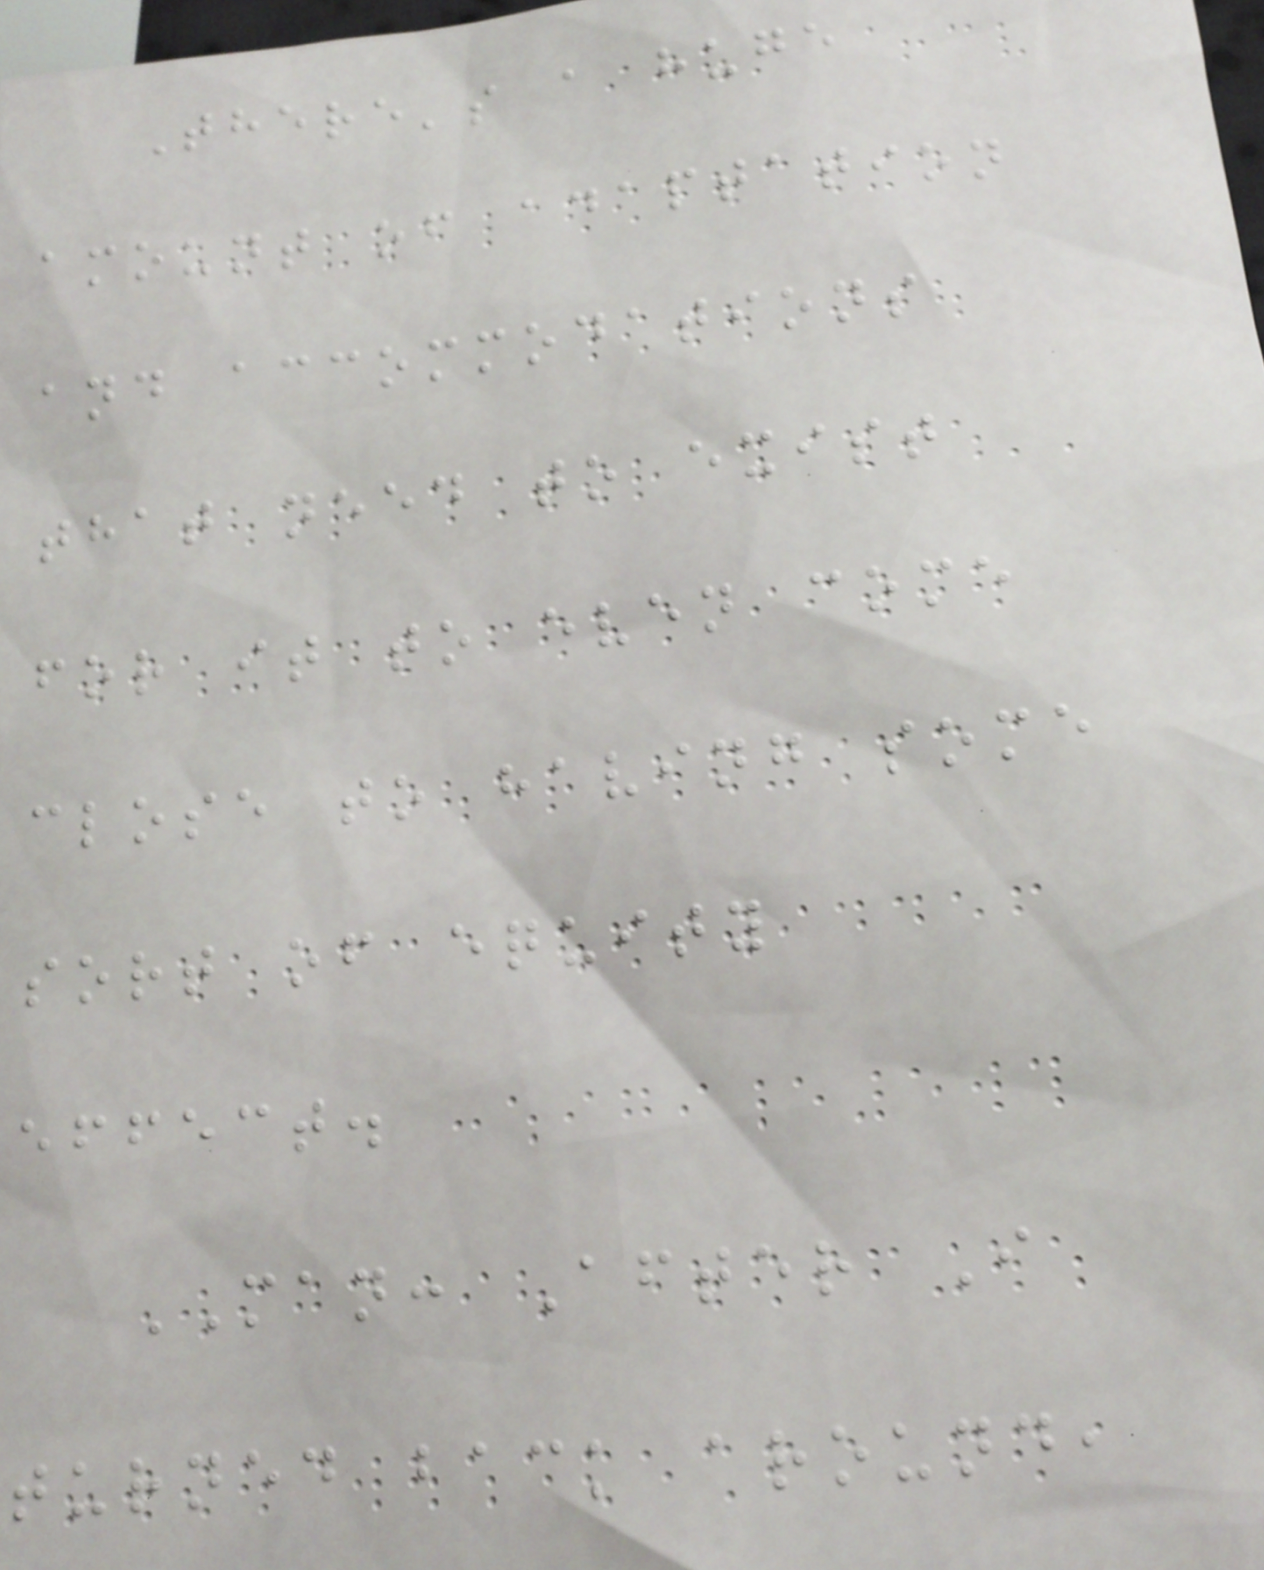There's a huge
amount of adaptation
and accommodations
that need to exist
for it to even come
close to having some
sort of equity
effect.
MAN: After I
turned back around,
